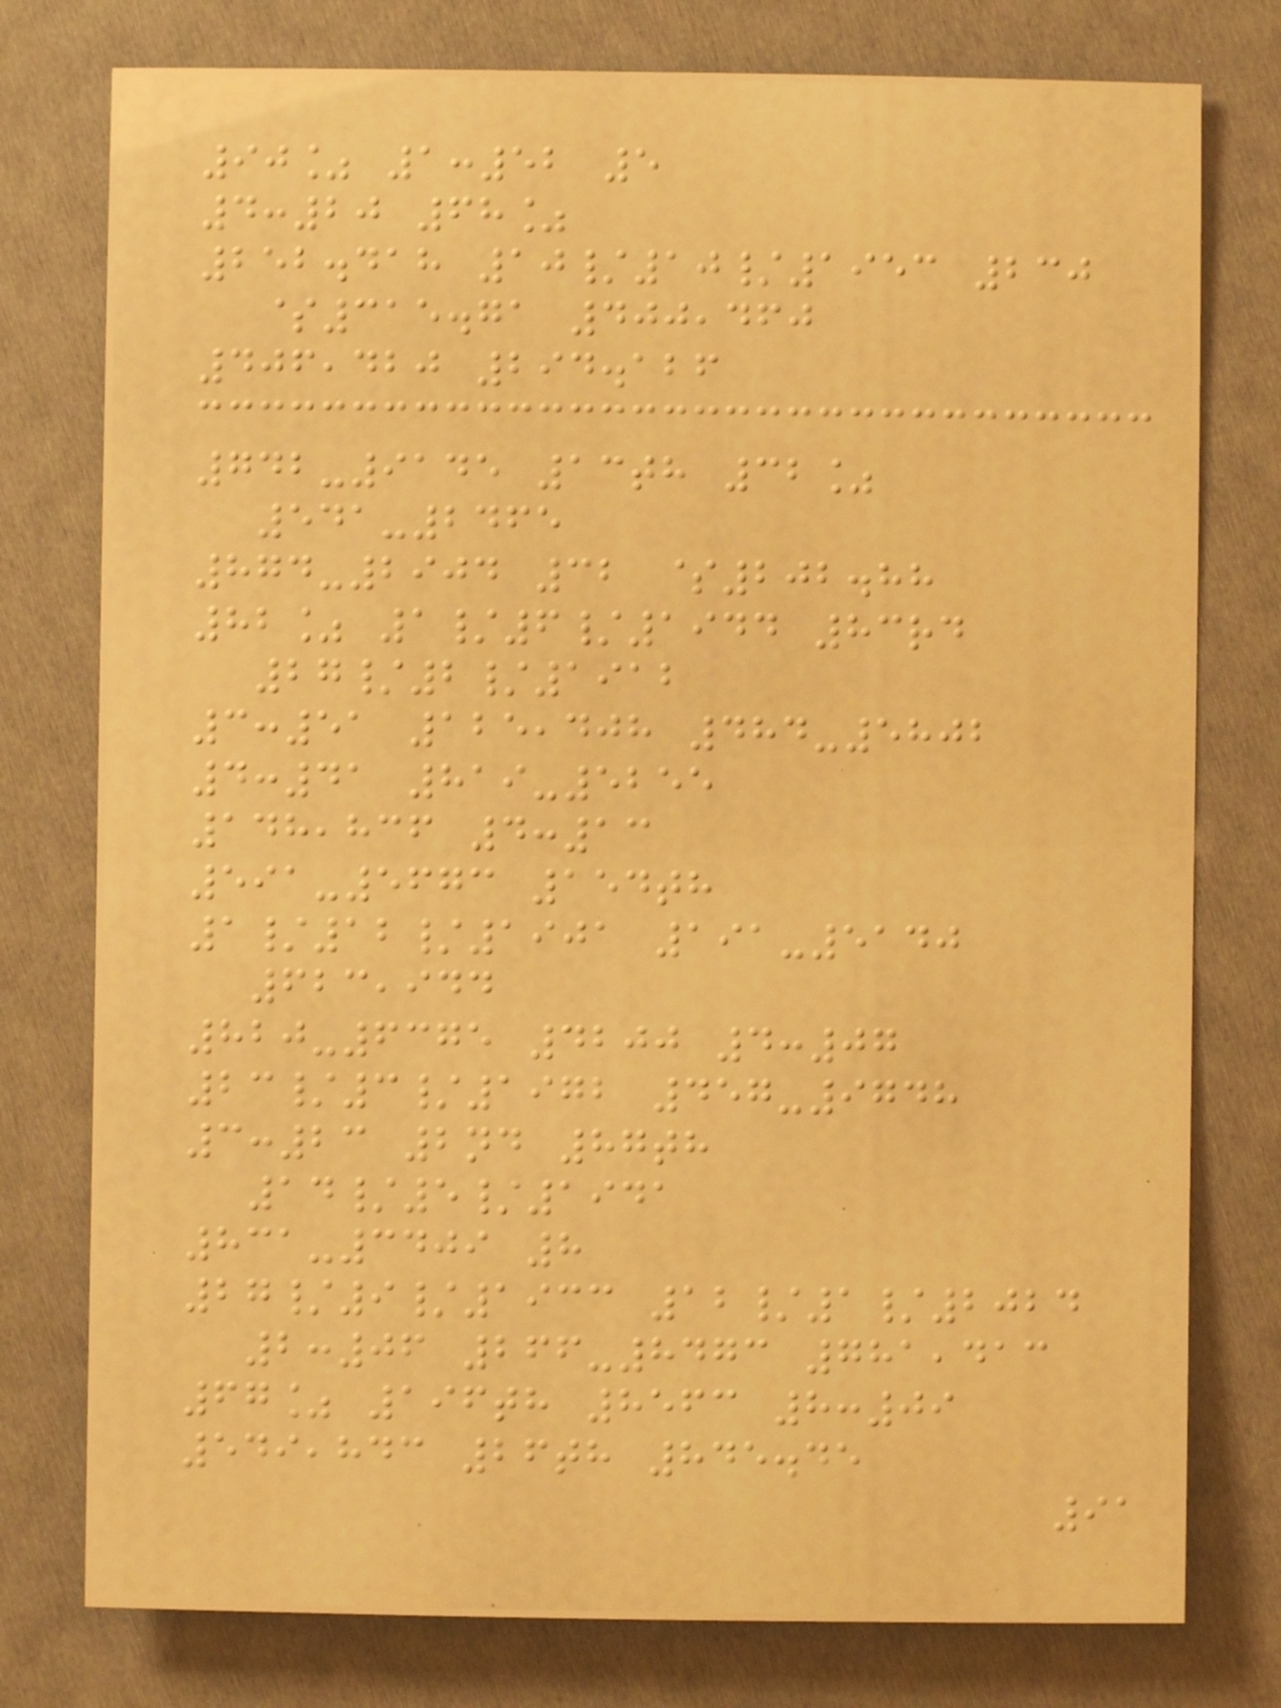90% 1:52 5
4:20 68%
252.418 10/10/1953 230
$315.71 400,460
406,420 294.126
742-9145 13th 32%
541-2465
874-2904 32 $202.88
82% 1/6/1944 83rd
27/2/1912
3:51 125,408 484-5802
4:41 819-5255
148,836 4:13
591-5673 154th
1/12/1901 191-5140
623,944
820-6375 4200 4:07
23/3/1972 457-9748
3:23 2nd 87th
14/5/1941
831-3409 8
27/9/1933 12/1/2024
2:06 266-8473 781,413
67% 196th 8563 8:09
549,843 26th 845.45
91
